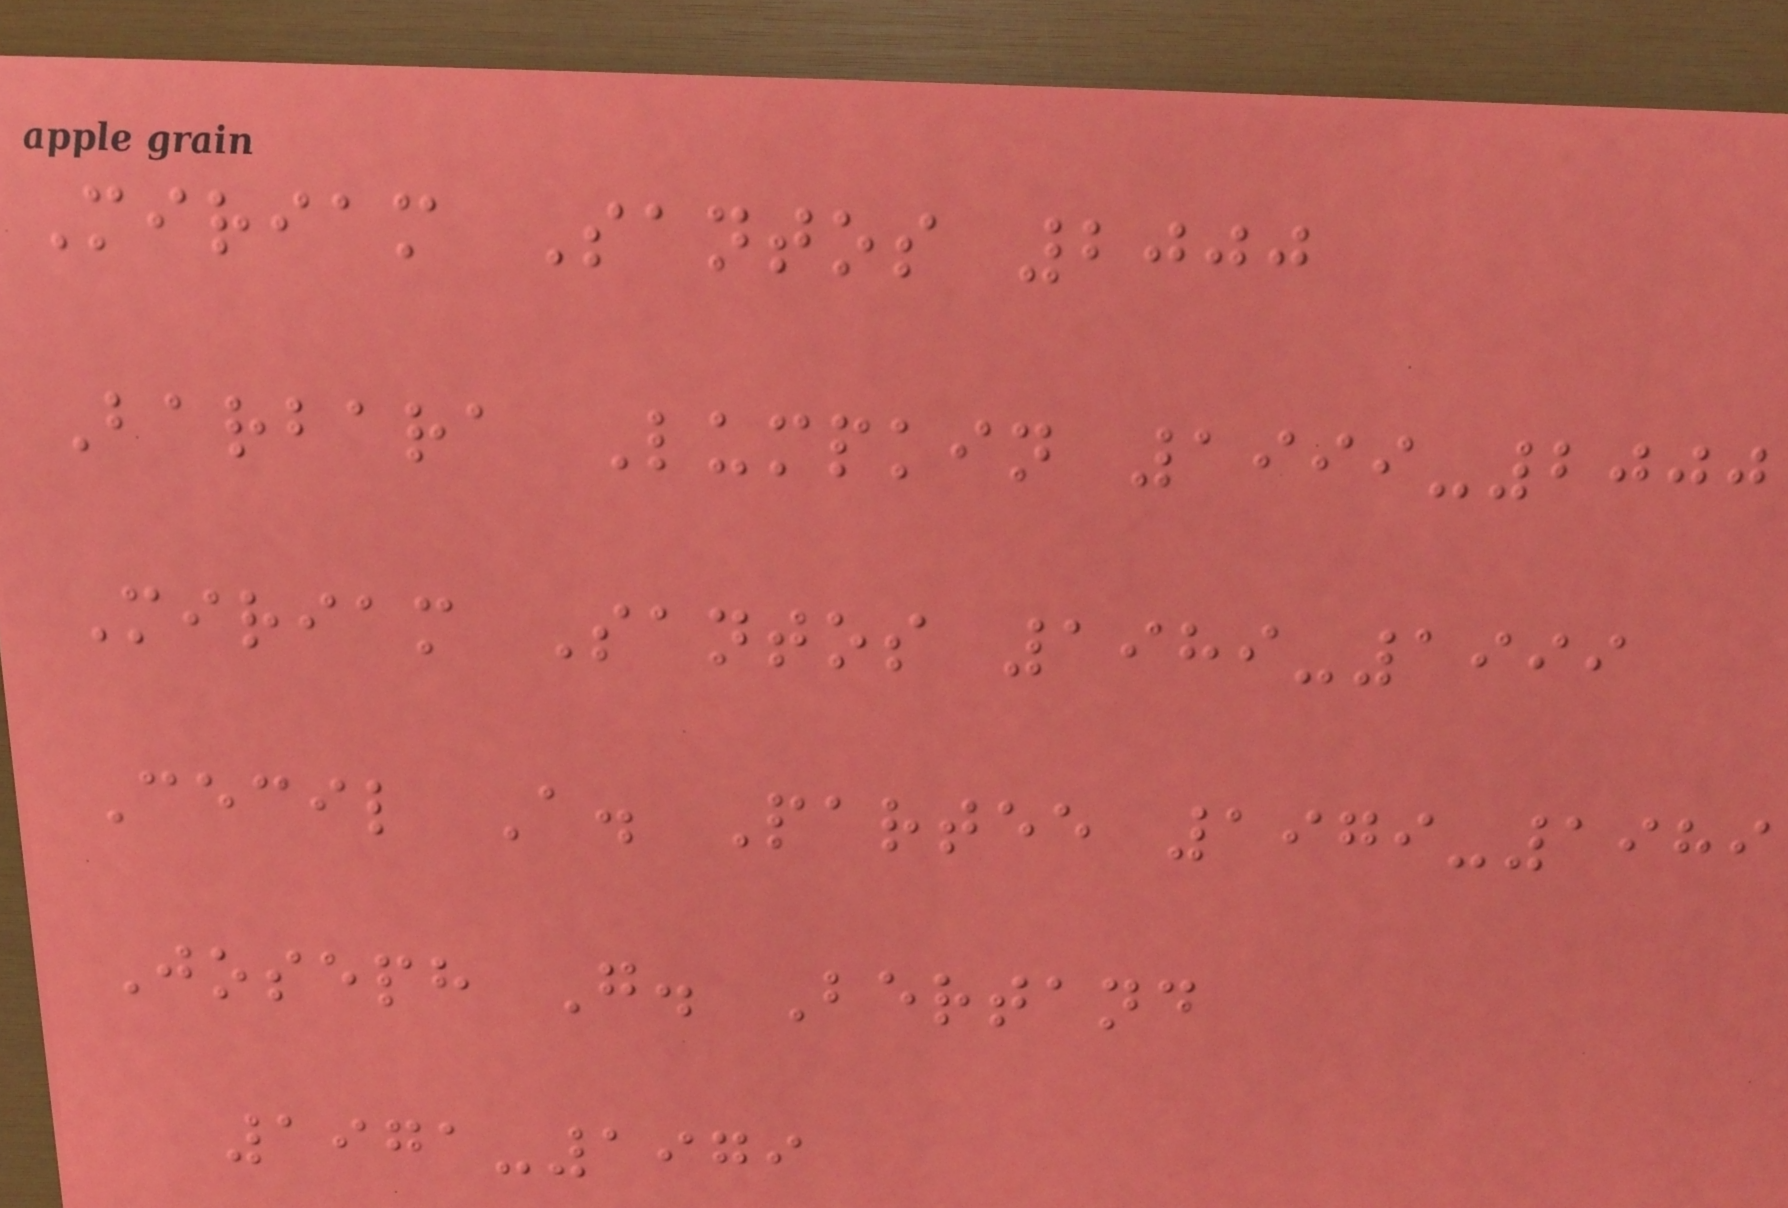Miriam Santos 2000
Barbara Lumpkin 1999-2000
Miriam Santos 1989-1999
Cecil A. Partee 1979-1989
Joseph G. Bertand
1971-1979
